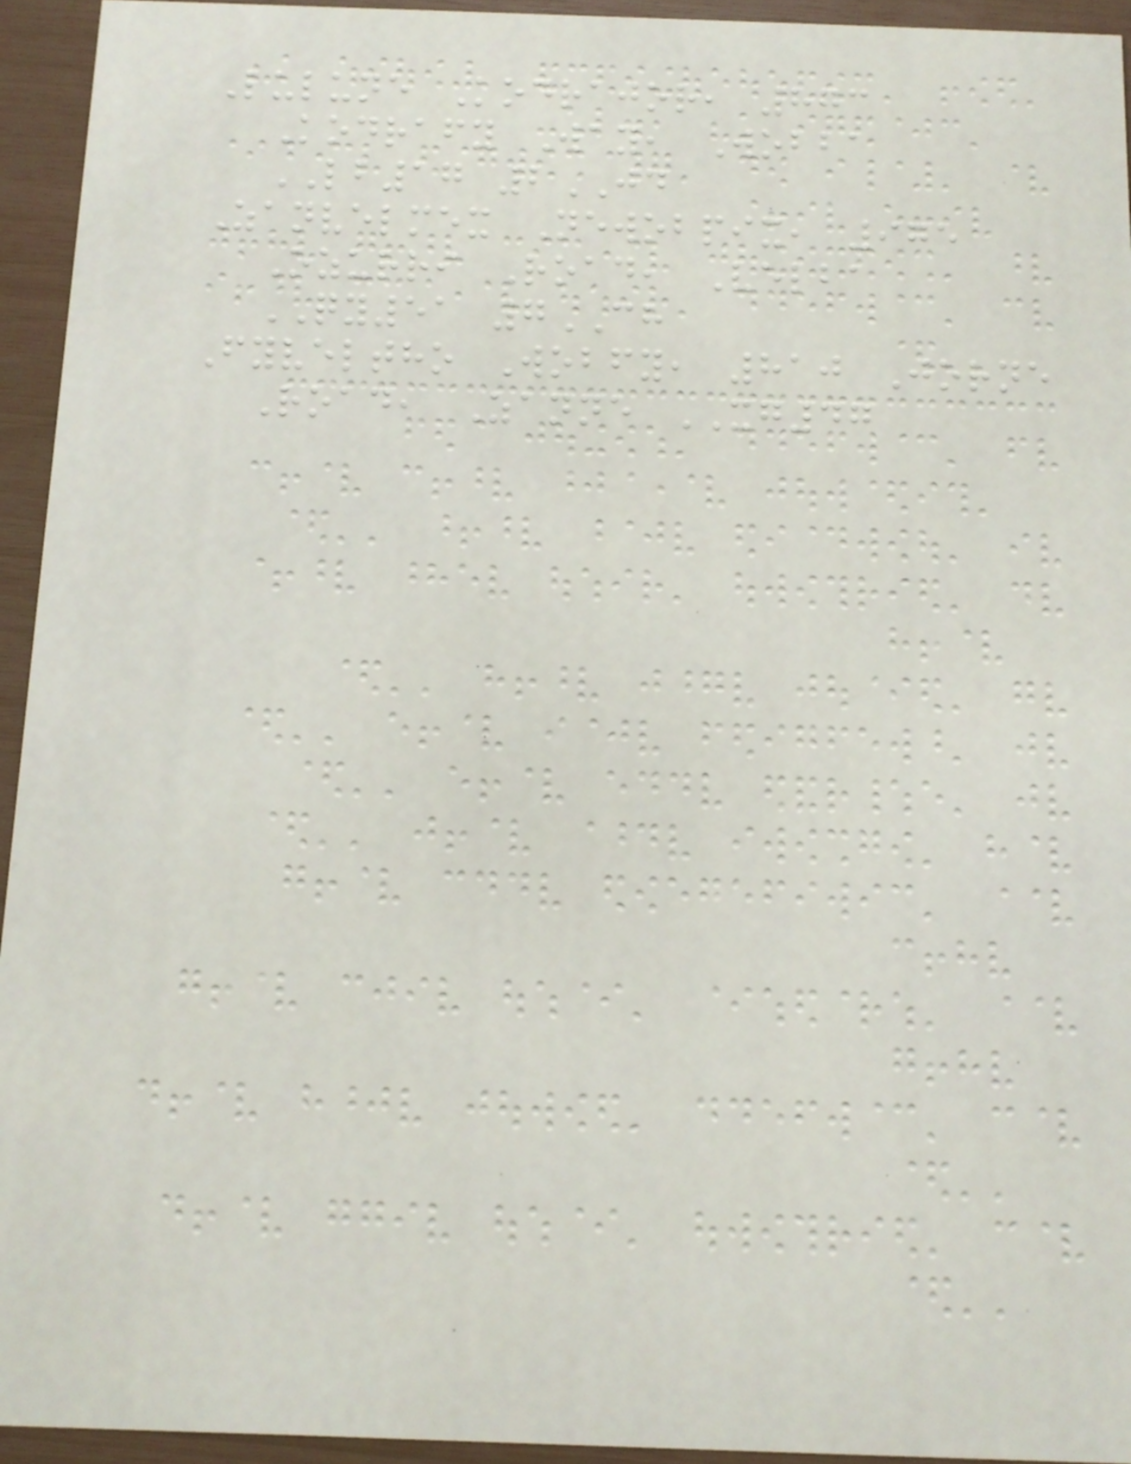Lulune Kodrajor, 873
Kodrafy Way, Wobba
LB17 2JD
Zanvelmex Newobpix, 975
Ozurri Road, Velba
QY51 7CH
Fyveltho Wobfy, 810 Jorne
Road, Zanne XG47
